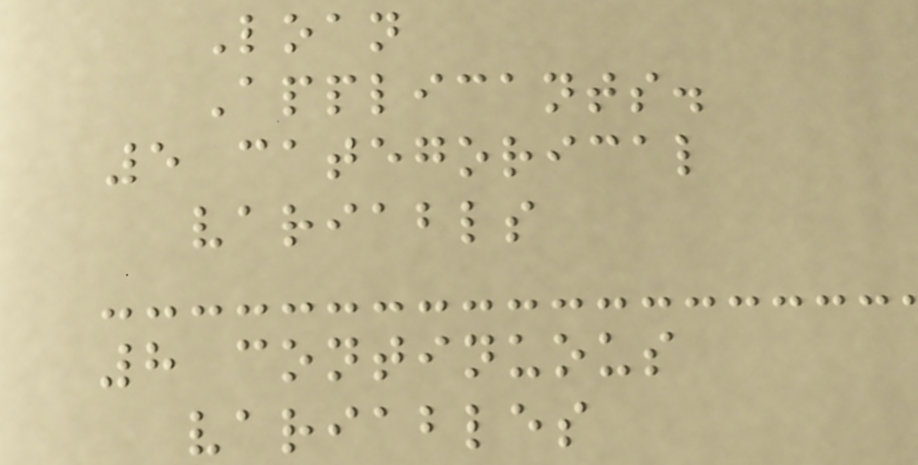Loan
Applicants.
5 categorical
variabls
8 continuous
variables
